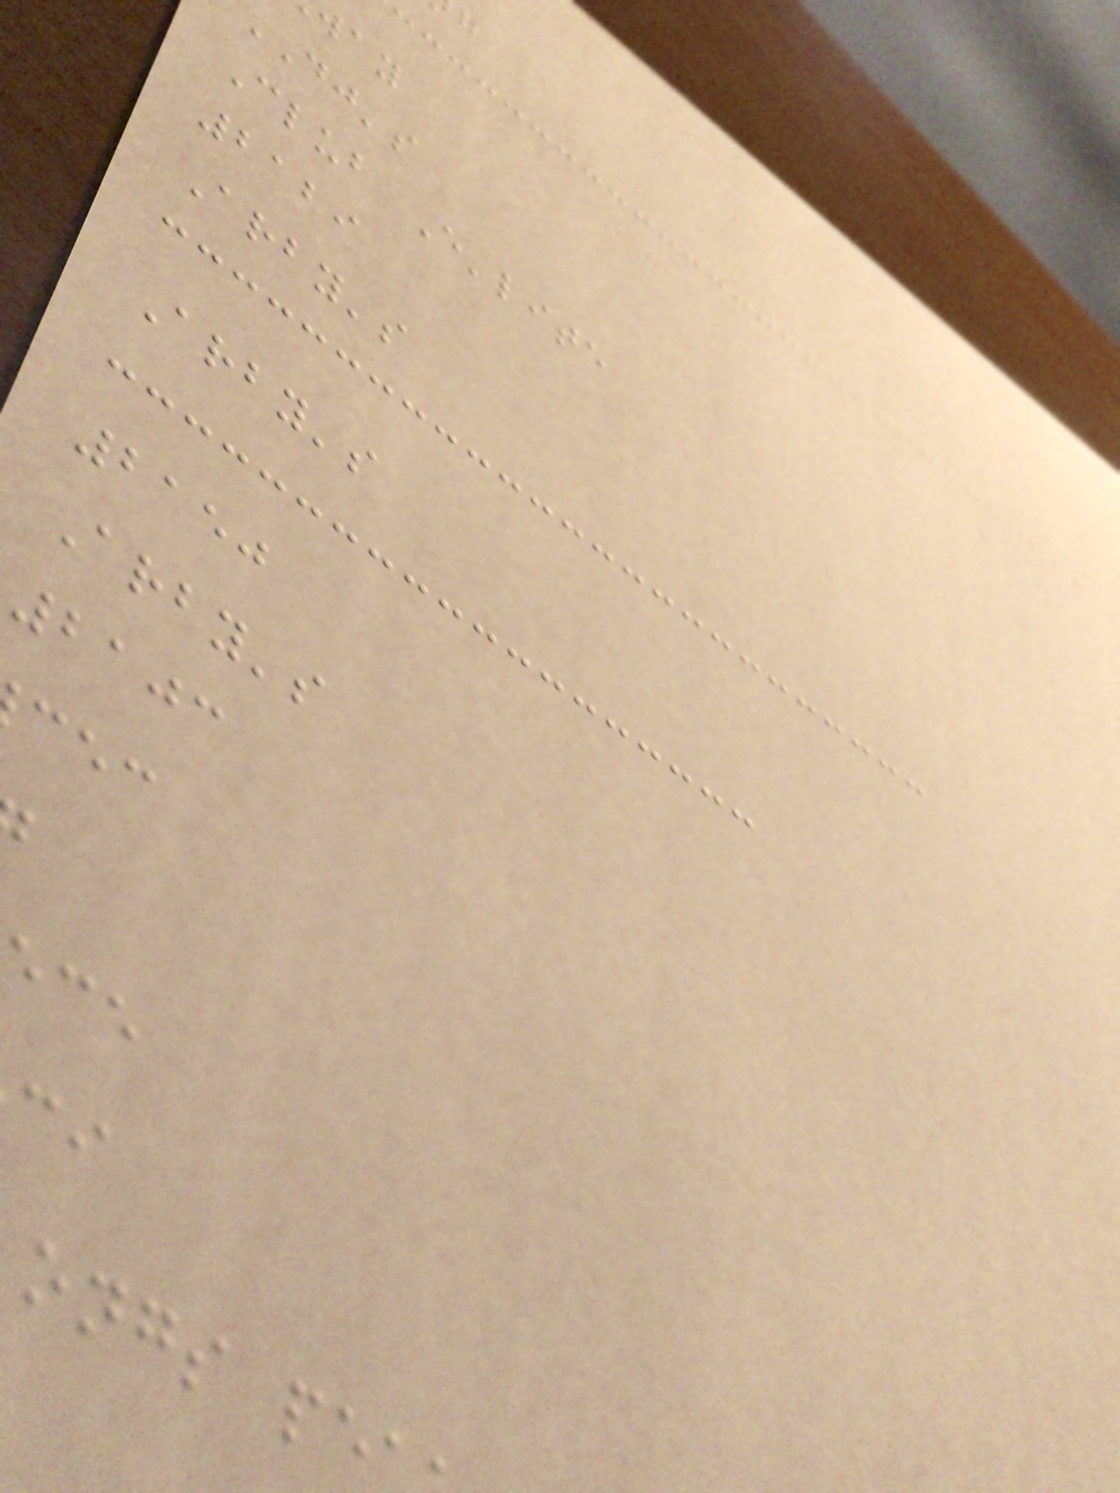dj's
Club E'lite
2129
Arby's
Arby's
2150
Arby's
2103
